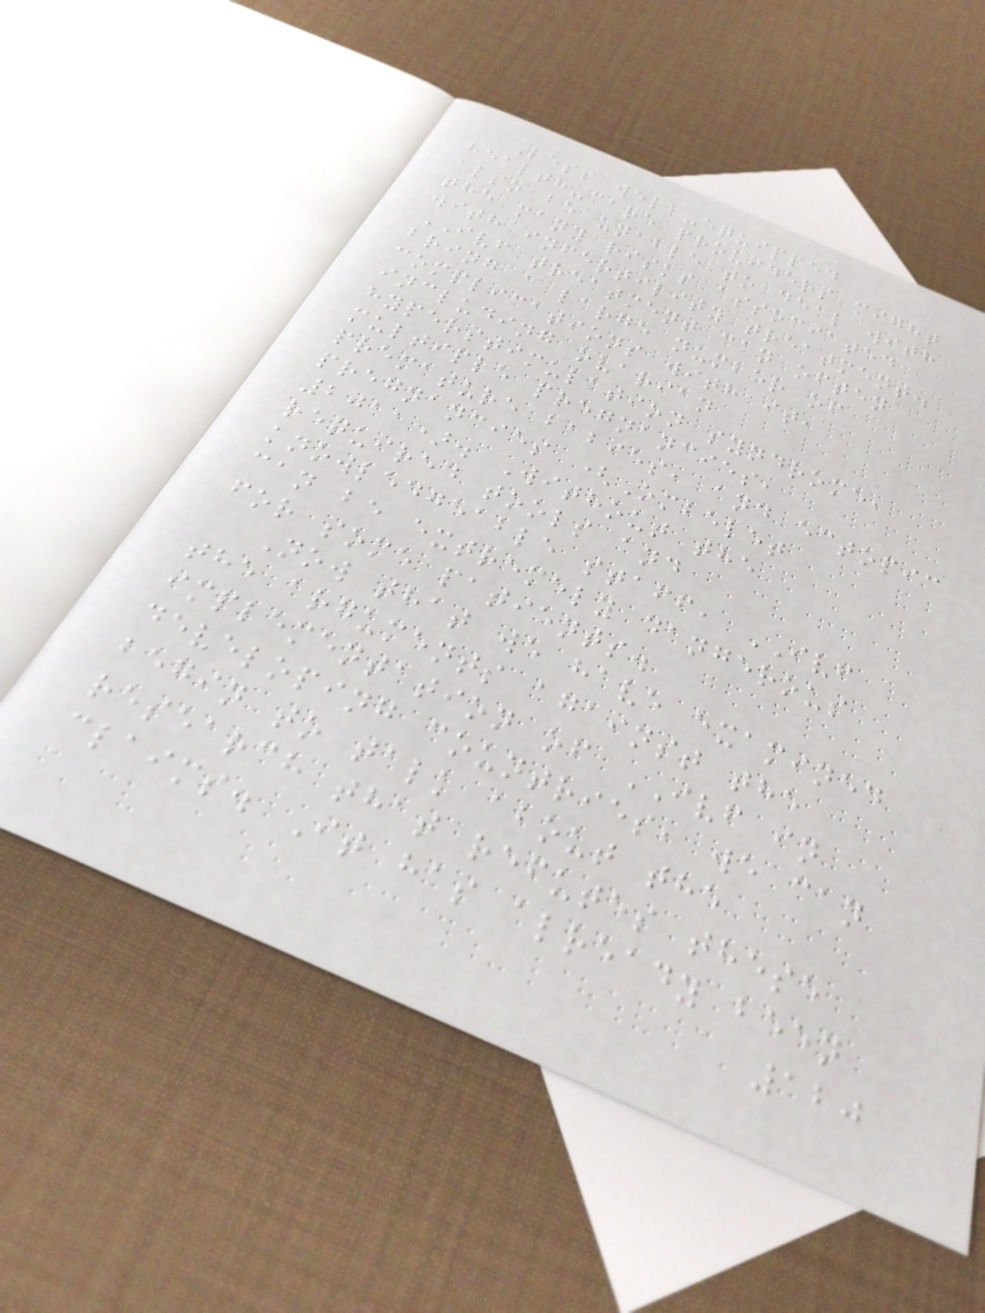Less well-equipped
health-care providers might
also be unable to deal with
the many risks associated
with infertility treatment.
IVF treatment can often
bring a large number of
complications with it,
including ovarian
hyperstimulation syndrome,
multiple pregnancies,
premature babies, and ectopic
pregnancies (Ombelet
2011). Without the
required tools and
knowledgeable staff, IVF
can be extremely dangerous
for some patients.
Now that we have examined
the arguments against the
implementation of IVF in
developing countries, we can
begin to talk about the
research that refutes these
claims. It has already been
120
